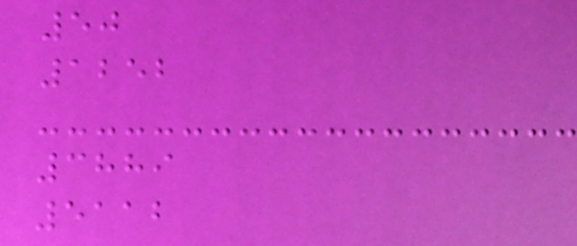50
1252
3889
5112
